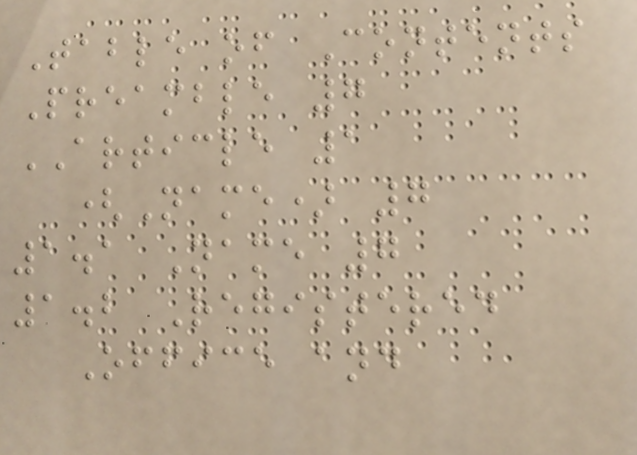Table of Contents
Preamble 7
ARTICLE 1
(Name) 7
1.1 Name 7
1.2 Registered
Office and
